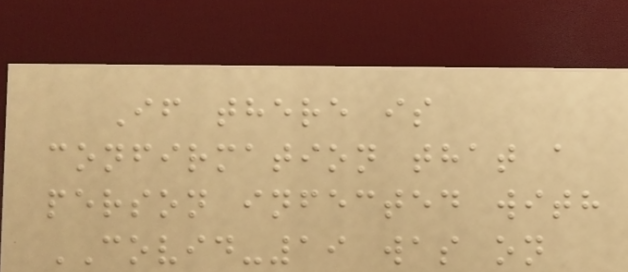If there is
confirmation that a
person infected with
COVID-19 was on
